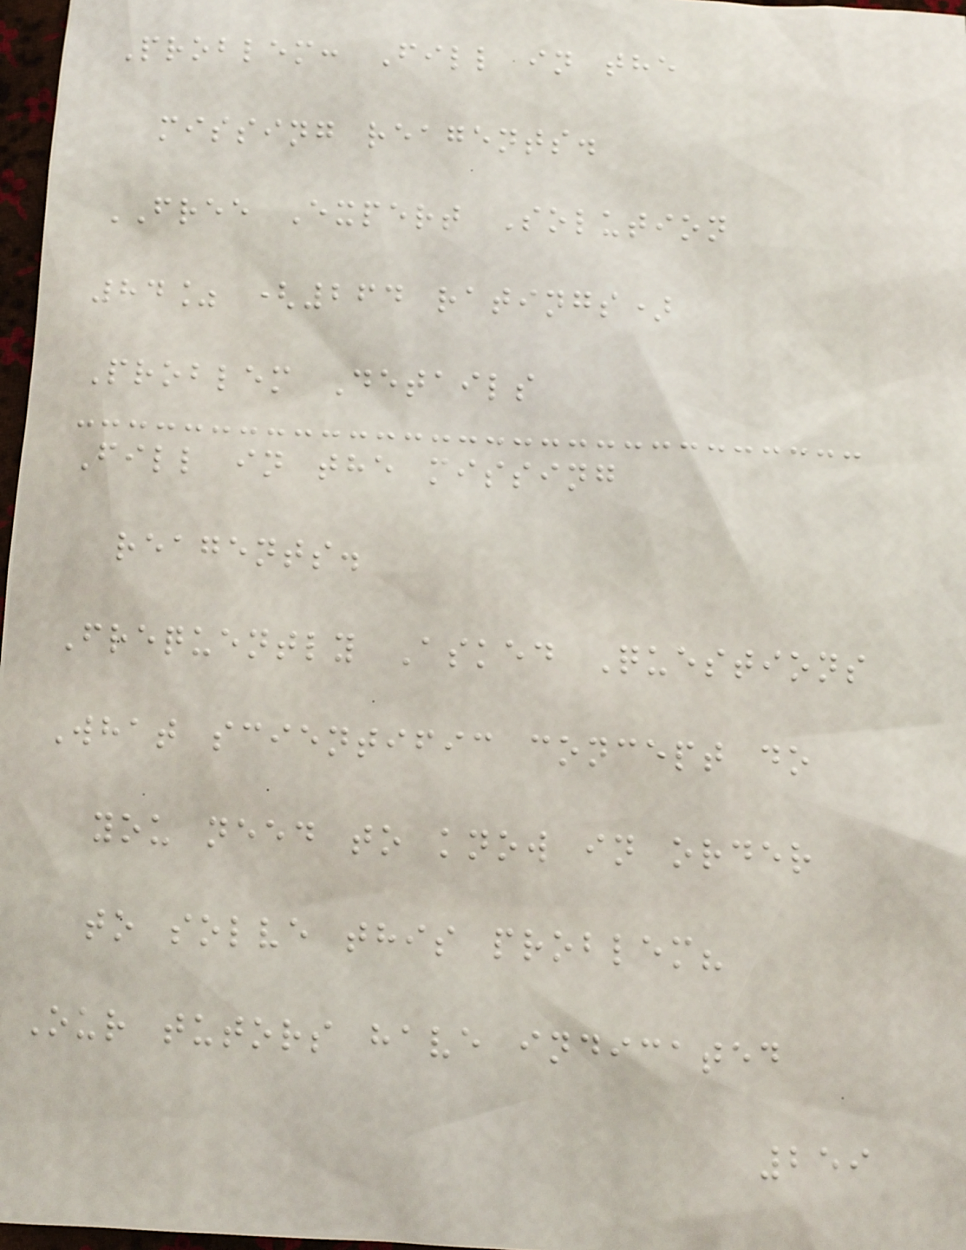Problem: Fill in the
missing reagents.
FREE Expert Solution
84% (264 ratings)
Problem Details
Fill in the missing
reagents.
Frequently Asked Questions
What scientific concept do
you need to know in order
to solve this problem?
Our tutors have indicated
259
